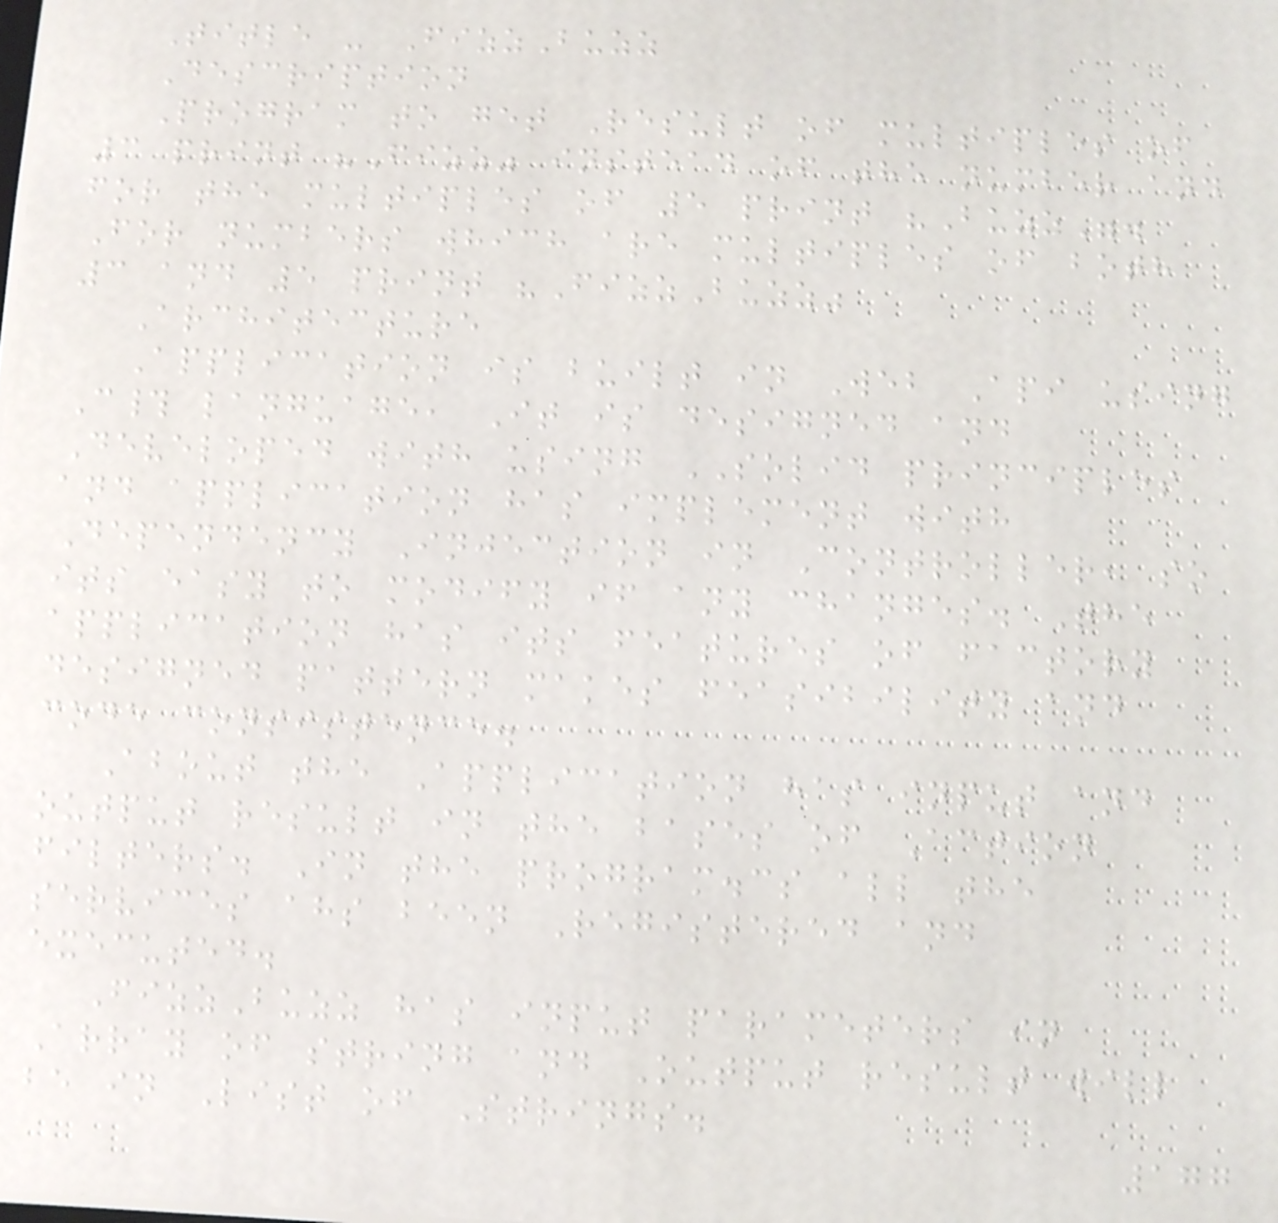Title - FizzBuzz
Description
Program to get Result of multiples of
3 print "Fizz" instead of the number and
for the multiples of 5 print "Buzz".
For numbers which are multiples of both
3 and 5 print "FizzBuzz"
Architecture
Application is built in Web Api using
C# language, It is designed and
Developed with using SOLID principles
and application has implement with
Dependency Injection in Controller, so
its easy to modify if any changes. The
application has its features of factory
designed pattern makes feasibility and
code consistence.
About the Application has input and
output result in the bases of Action
filters. In the program.cs all the
services ahs been Registered and
executed.
FizzBuzz has input parameters in
Array of string and Output result will
be in List of Strings.
177
